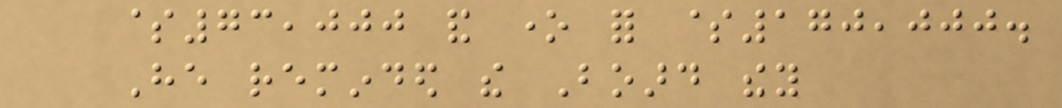$73,000 and one for $170,000.
He reminded the Board they
